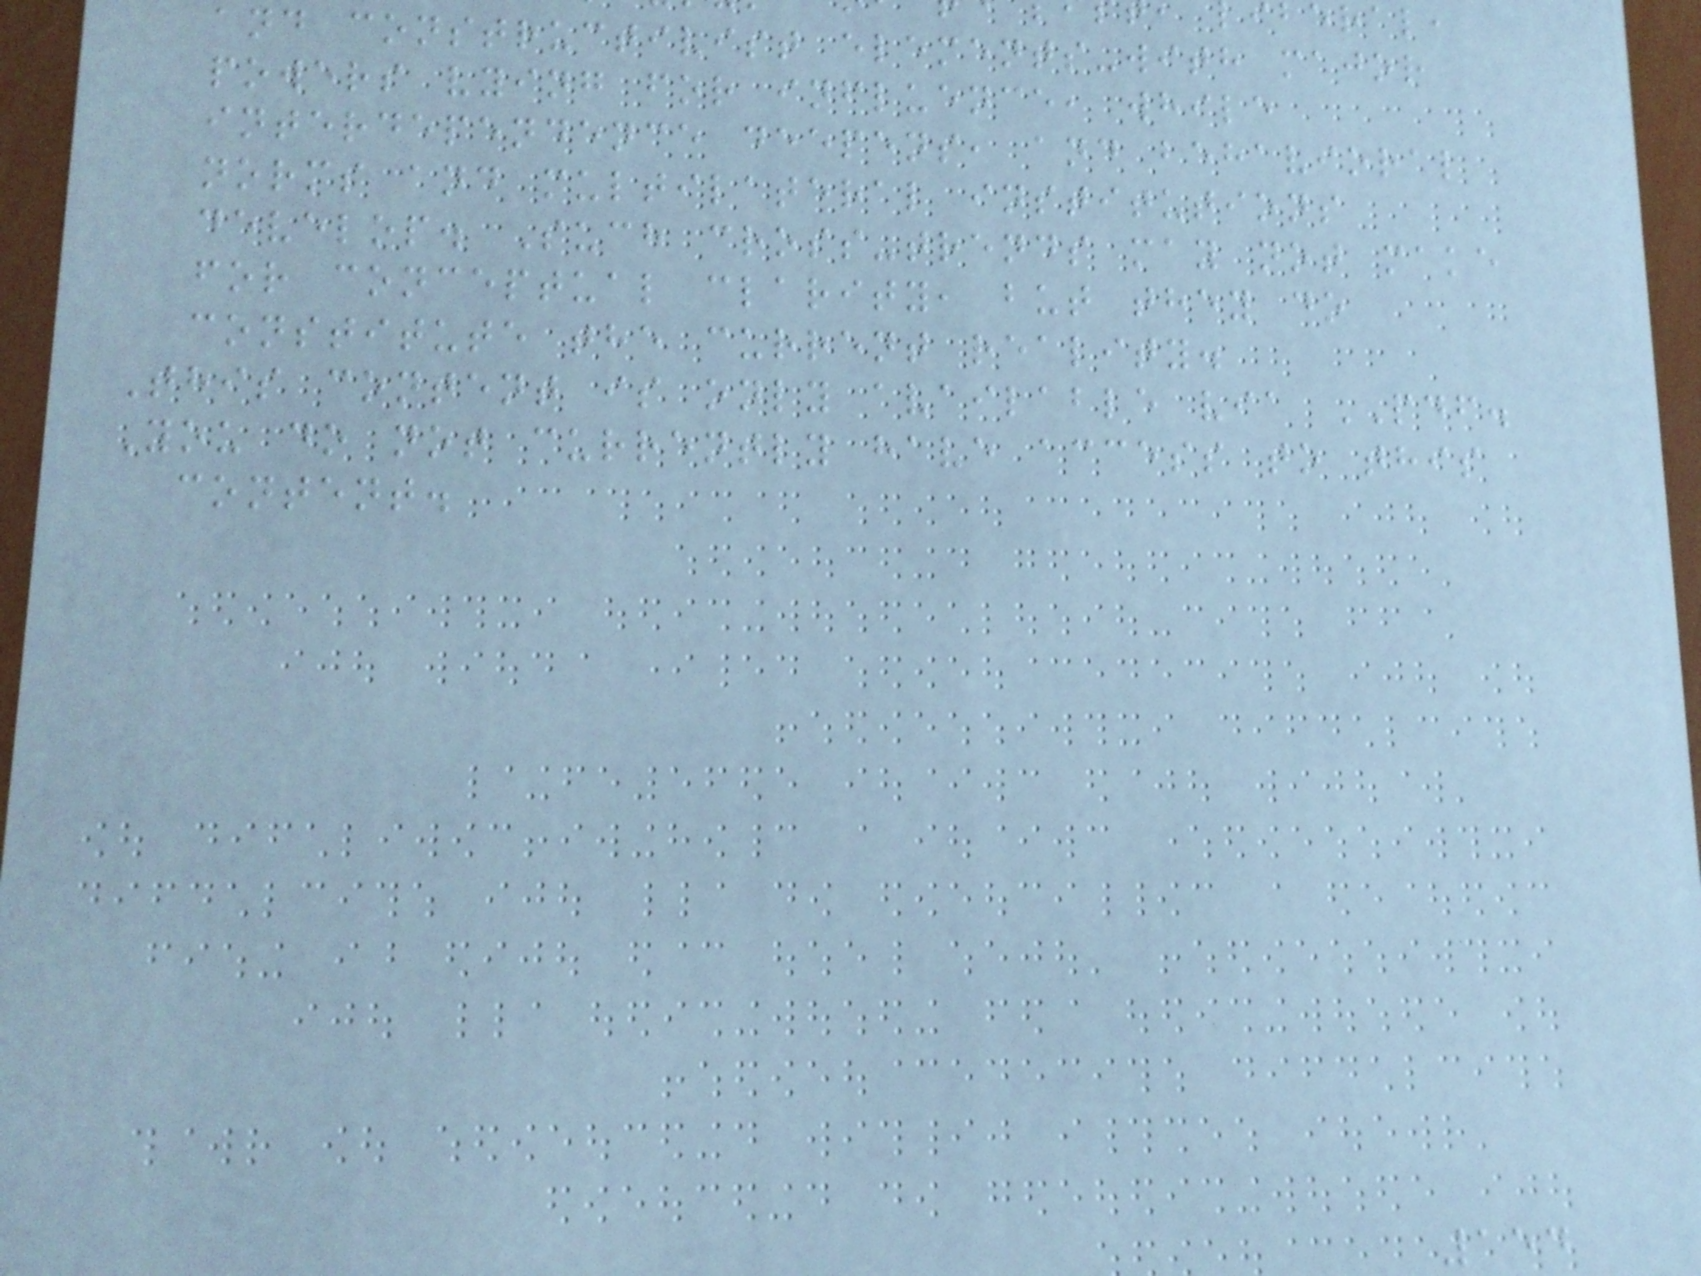and constructivist elements-with major
powers vying for influence, while
interdependence deepens, and behavioral
norms and multilateral institutions
develop. Such cross-trends may not make
for conceptual clarity, but they do
constitute the current reality.
This content is only available via PDF.
You do not currently have access to this
content.
154
